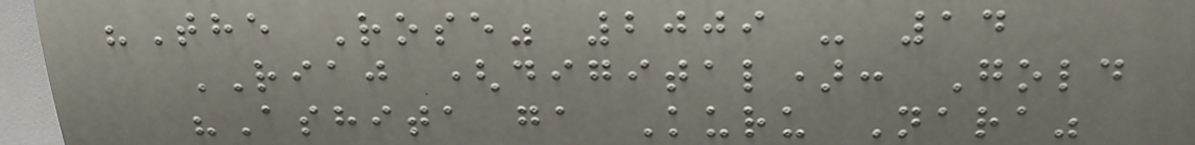"The Rose" 2009 - 14
RIAJ (digital): Gold
"Ashita ga Kuru Nara"
